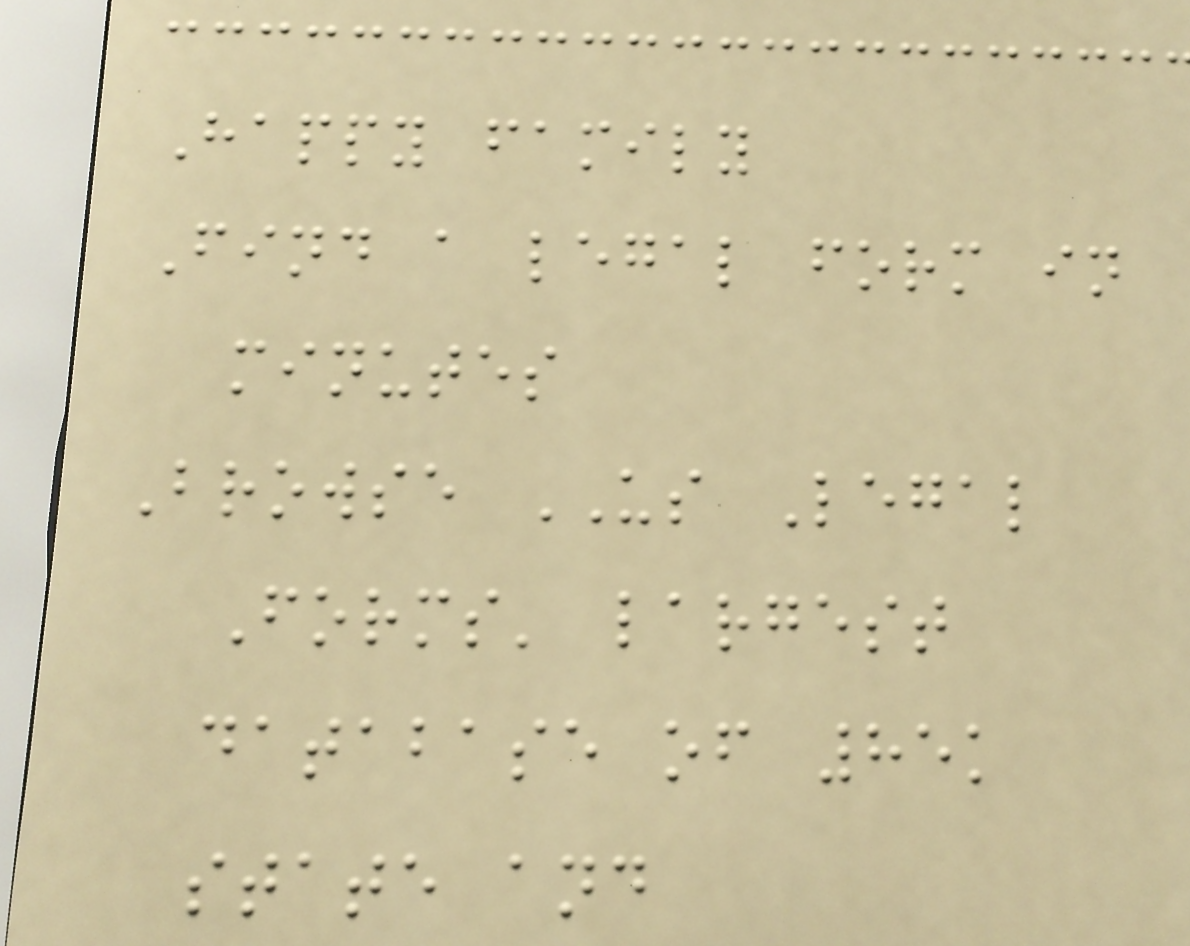Happy family
Find a legal form in
minutes
Browse US Legal
Forms' largest
database of 85k
state and
